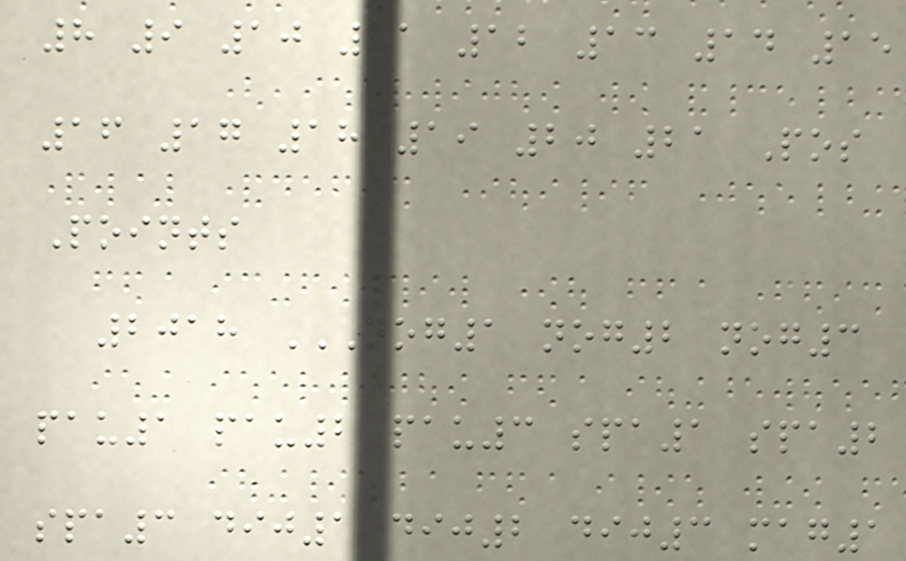8 9 10 11 12 13 14 15
16 17 18 19 20 21 Pos
Points
2018 NOG1 NOG2 NOG3
PAU1 PAU2 PAU3 SPA1 SPA2
SPA3 DIJ1 DIJ2 DIJ3 MAG1
